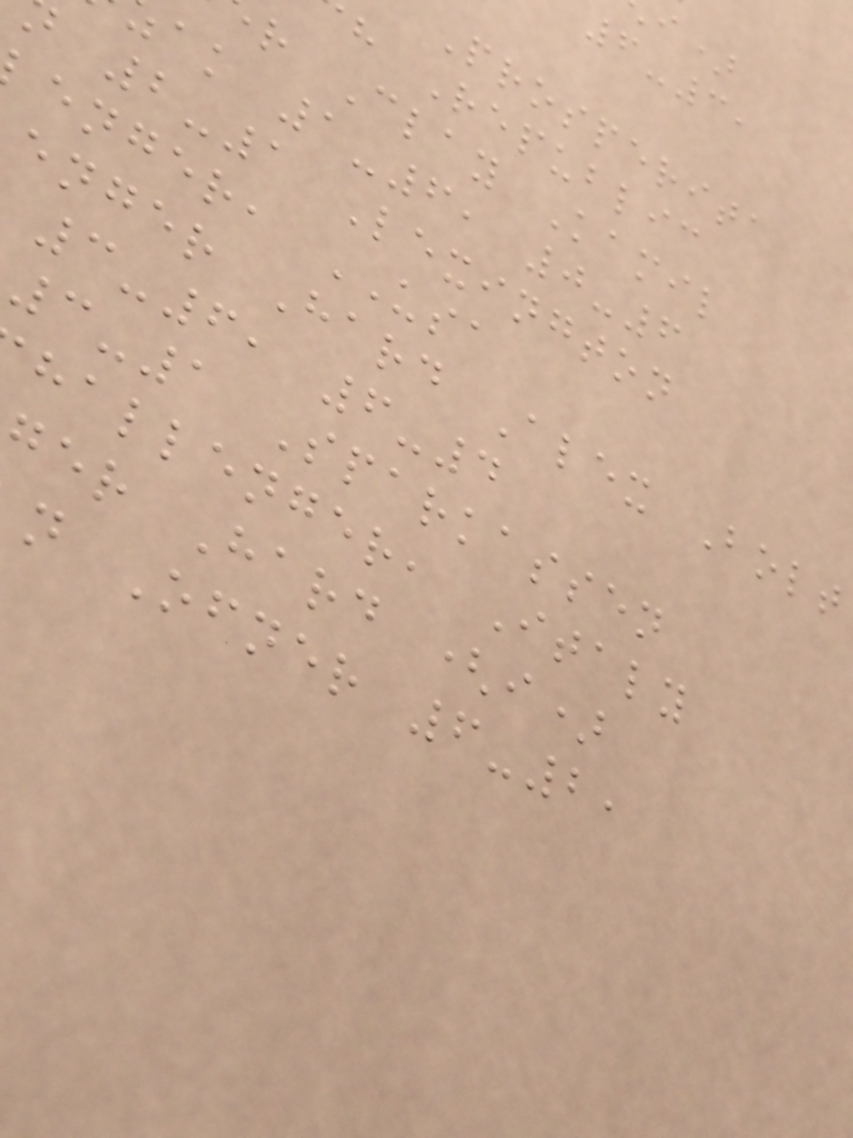6-3,
Prosperita
h Republic
r Clay Kamil
ak 1-6, 0-6
2-1 Lexington
enger, USA
enger Hard Alex Bolt
3-6, 6-4
3-1 Sparkassen
hallenger, Italy
ger Hard (i)
n Ofner 6-2,
